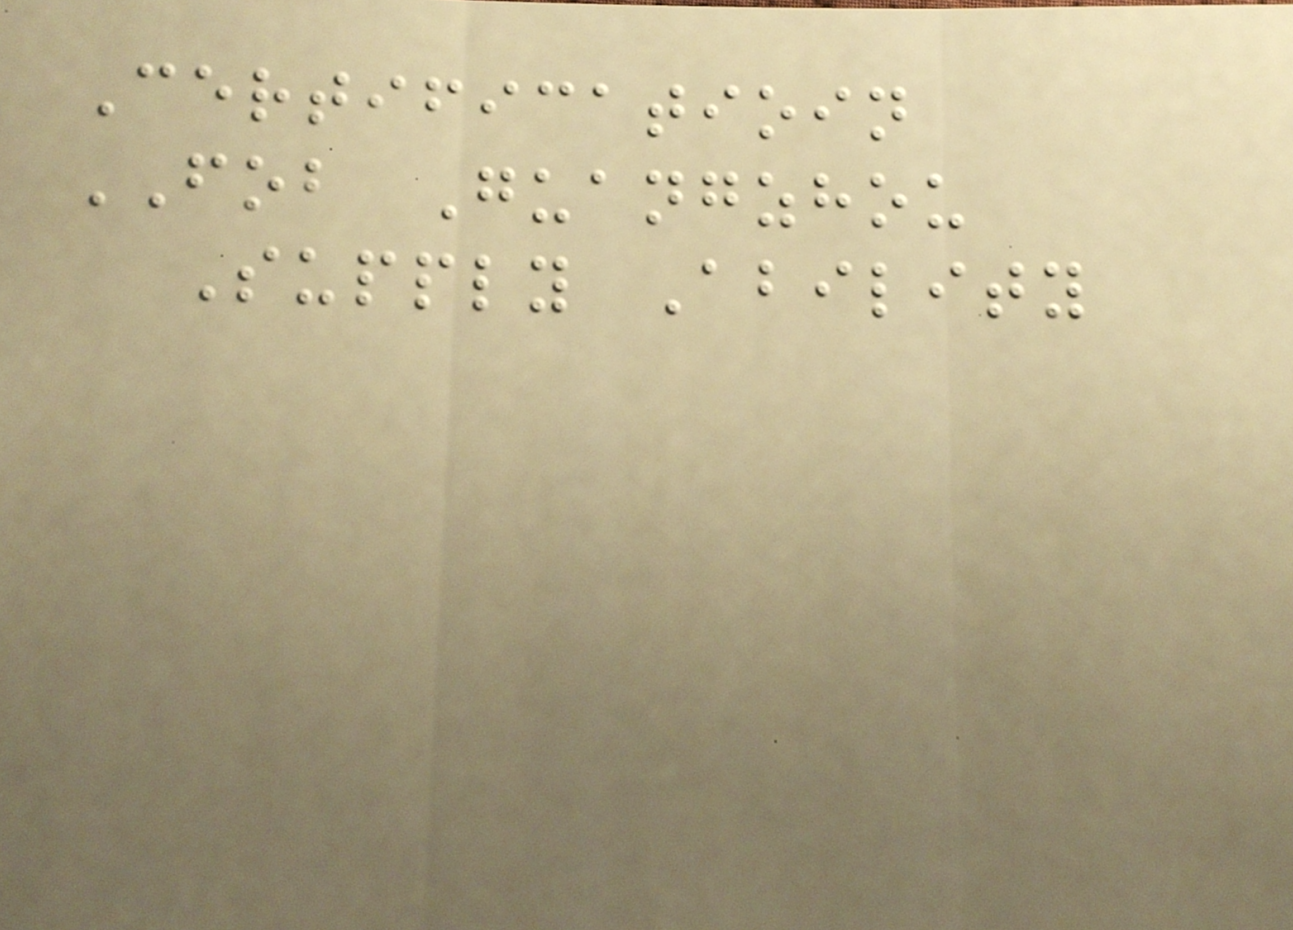Certificatioin
FOB Guangzhou
Supply Ability
